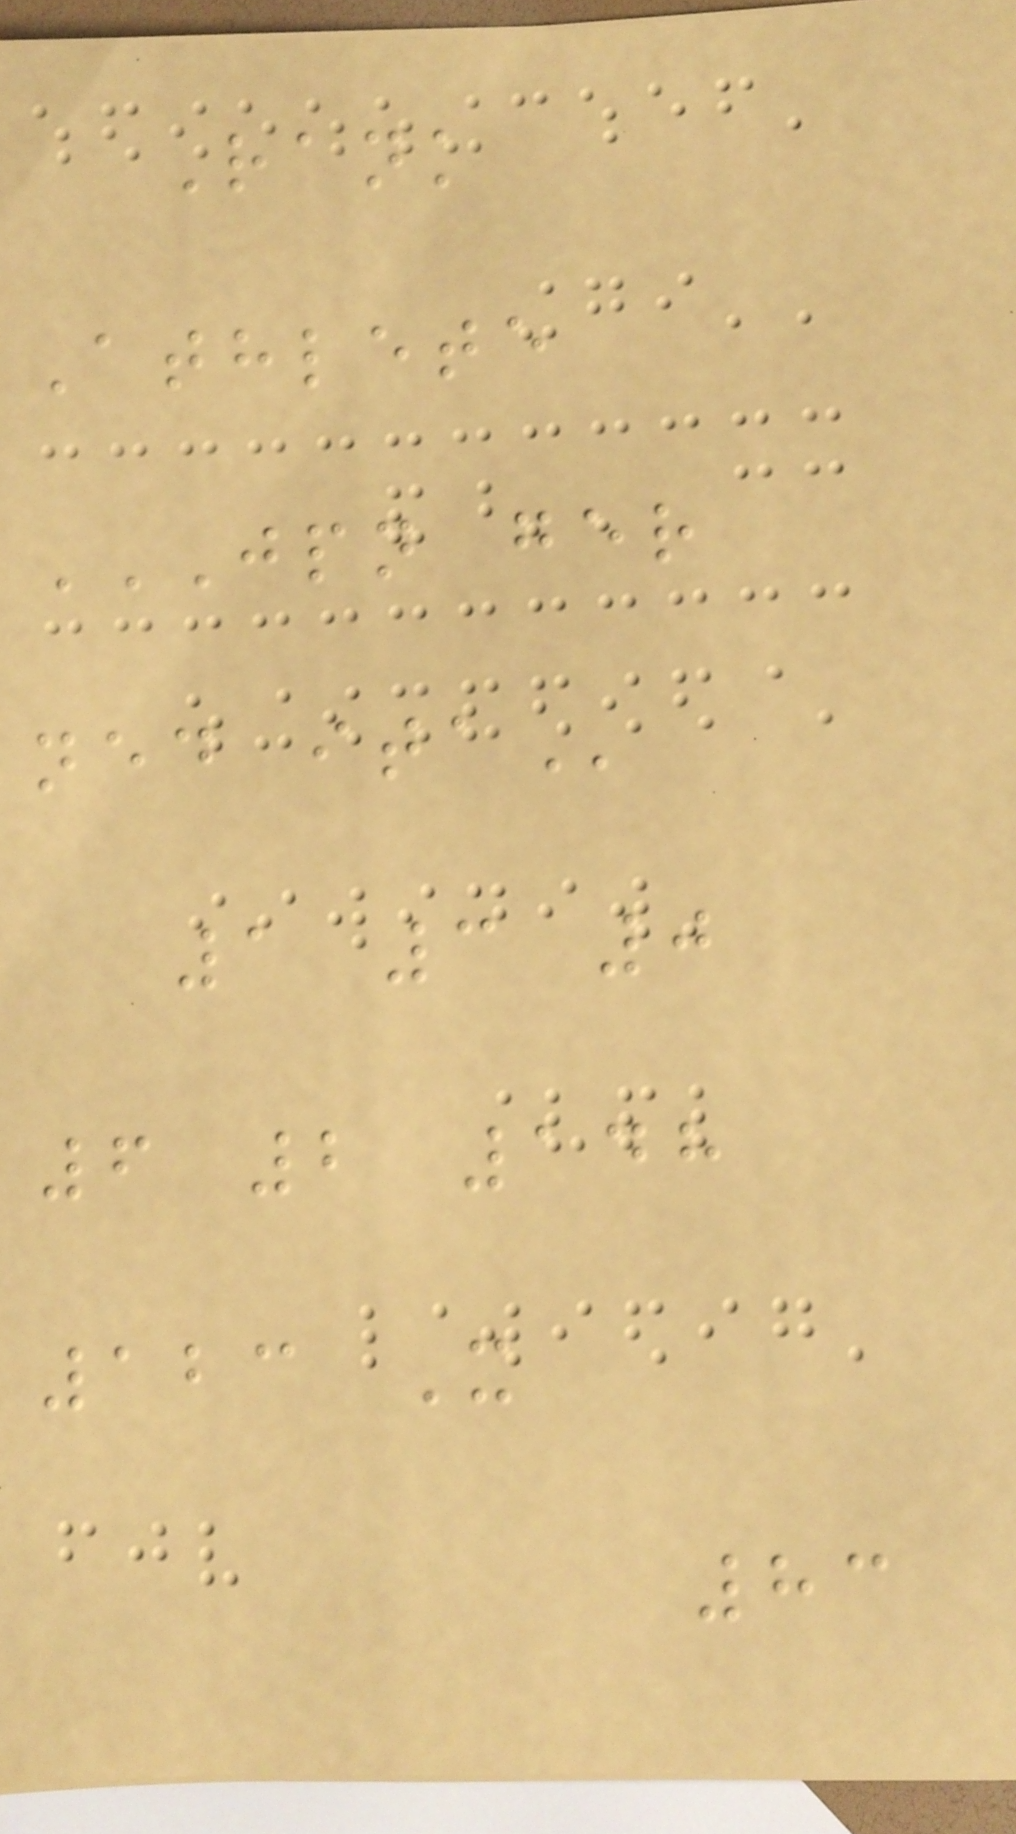Rank
Athlete
JPN GER
NED ITA
1 3 0
6 2 148
123 X
83
